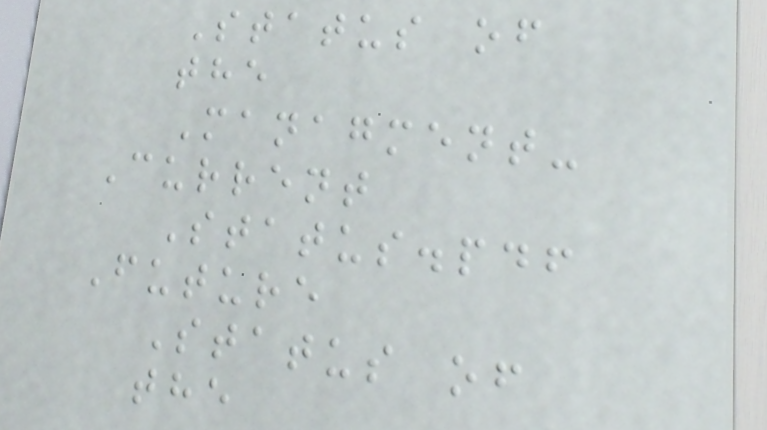Status of
the
Managment-
Current
Status.pdf
Future
Status of
the
